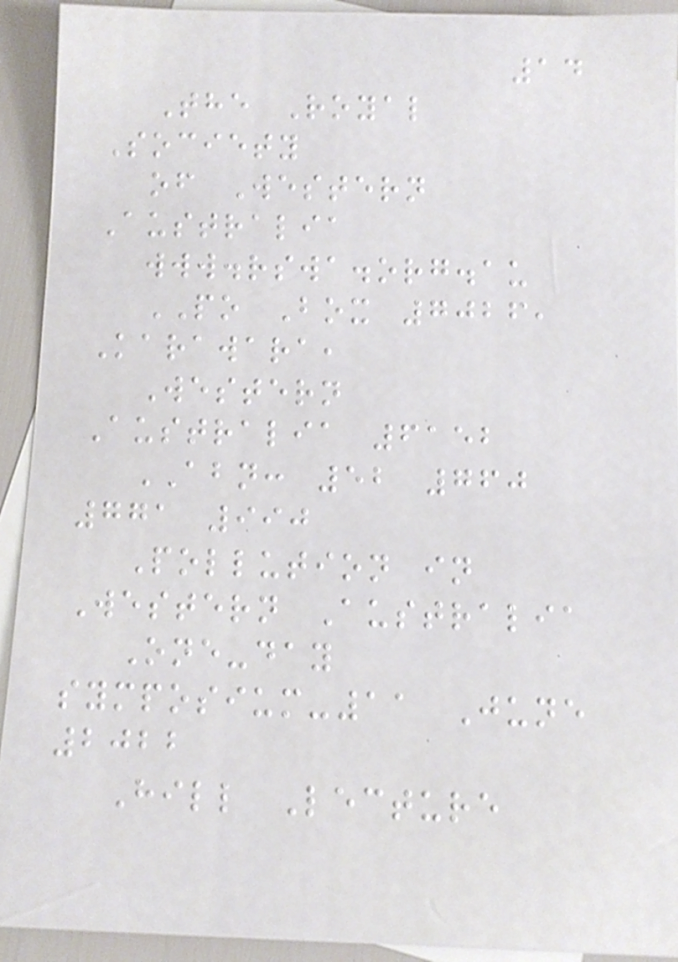14
The Royal
Society
of Western
Australia
www.rswa.org.au
PO Box 7026,
Karawara,
Western
Australia 6152
ABN: 52 760
771 990
Pollution in
Western Australia
One-day
symposium-11 June
2022
Hill Lecture
